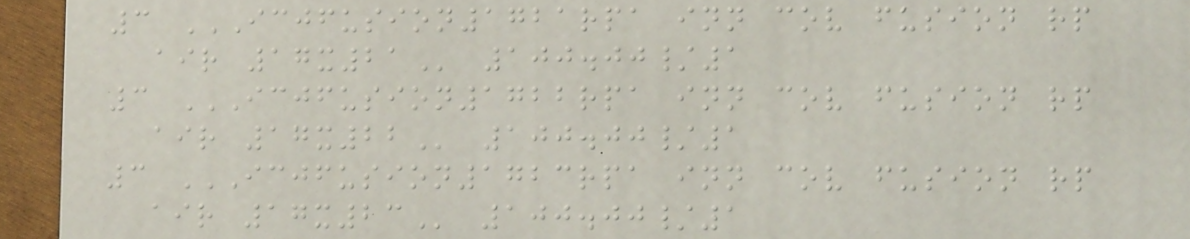3 ICJFUSION1721RPA INN COV FUSION RP
AIR 17X21 100.00/1
3 ICJFUSION1722RPA INN COV FUSION RP
AIR 17X22 100.00/1
3 ICJFUSION1723RPA INN COV FUSION RP
AIR 17X23 100.00/1
